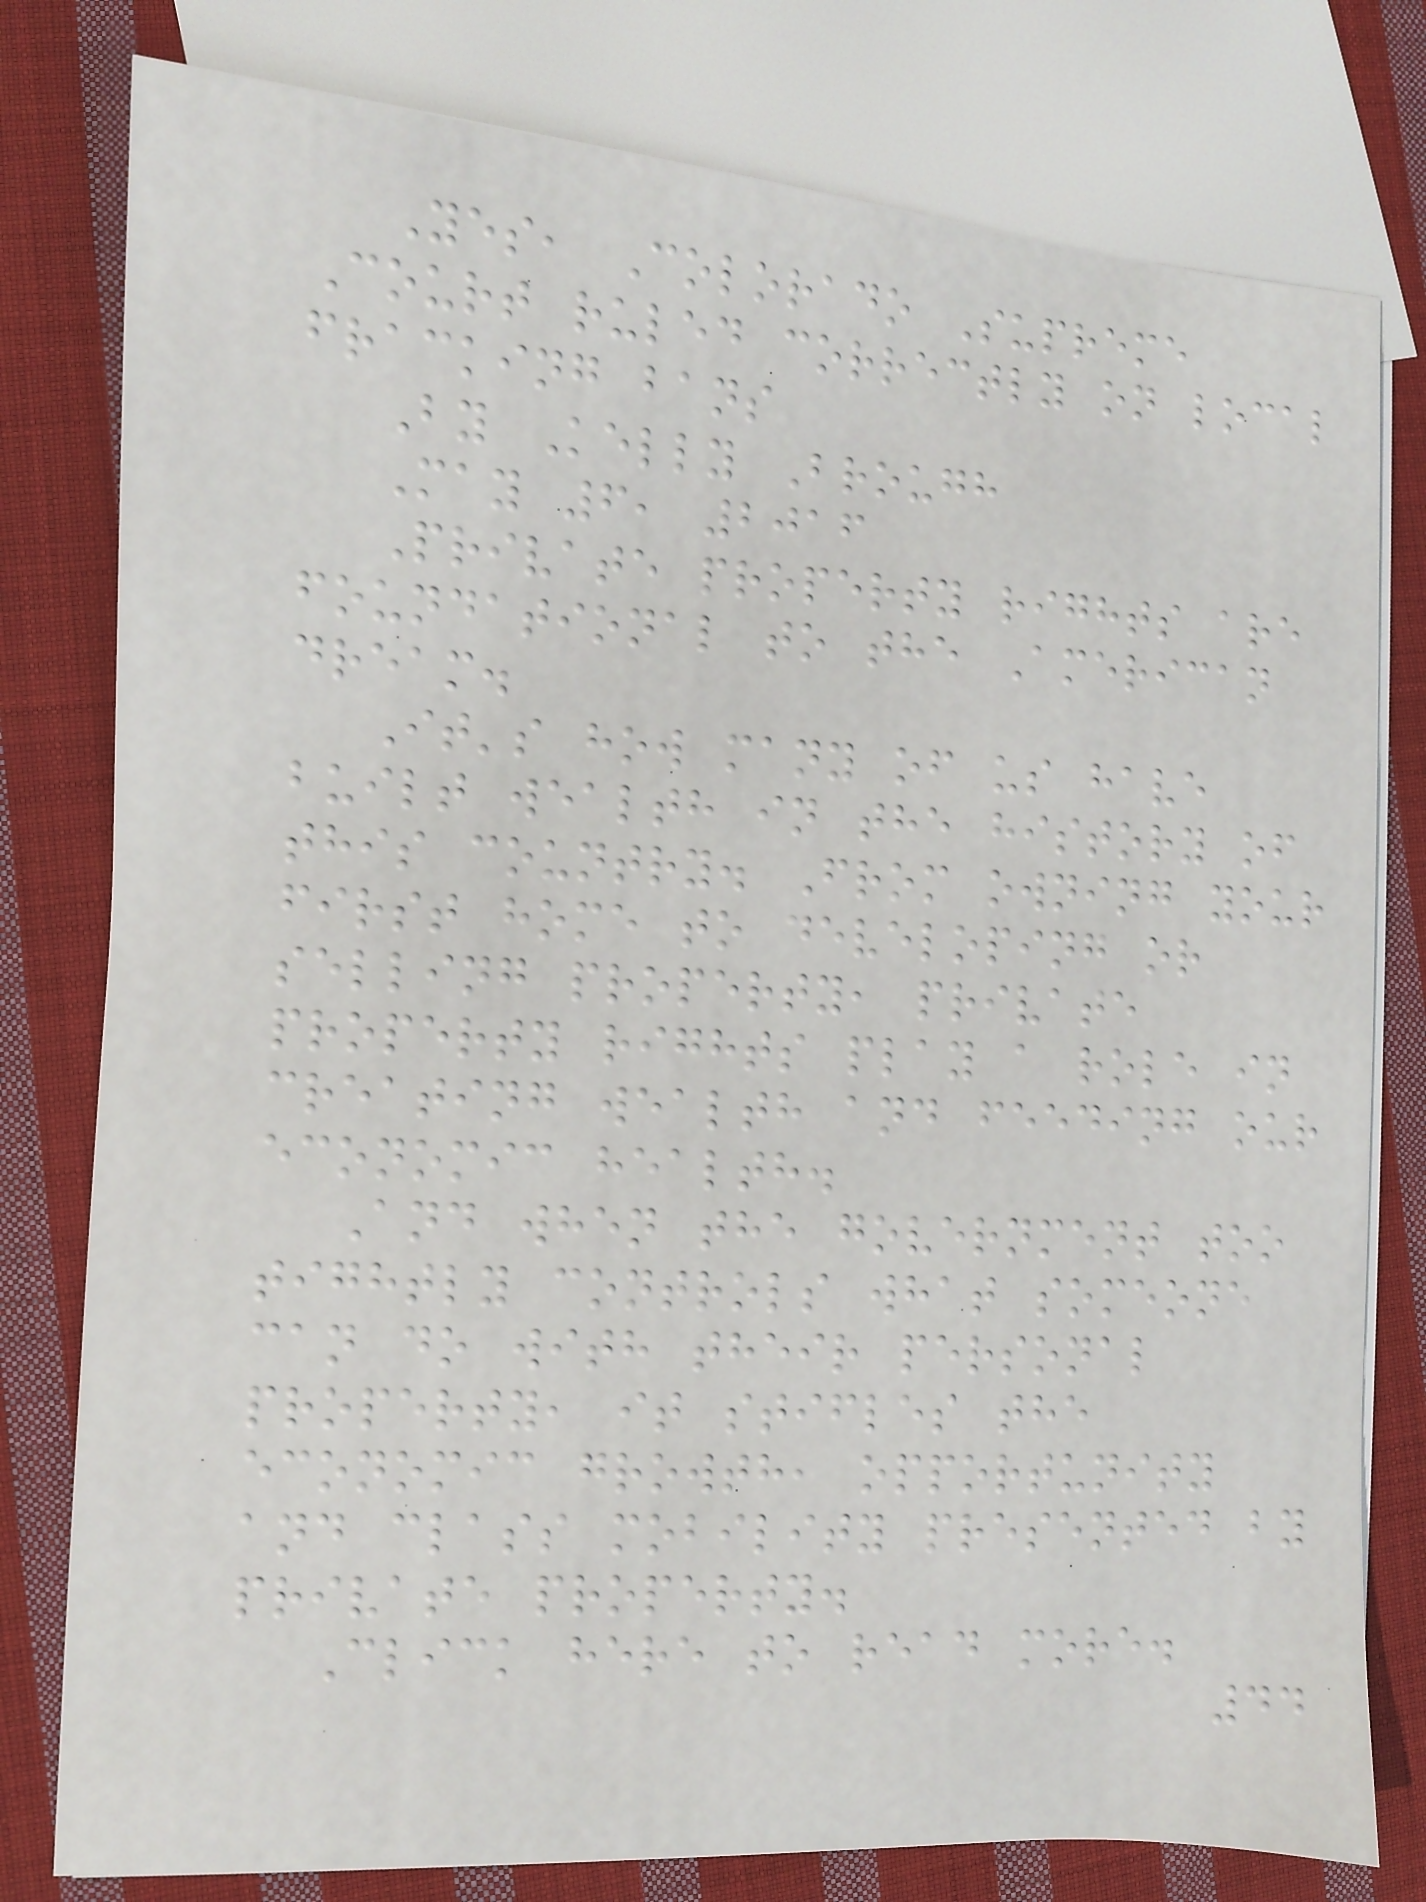Yes, Colorado Supreme
Court ruled correctly on local
fracking bans
By Kelly Brough
May 6, 2016
Private property rights are
foundational to the American
dream.
It's how many of us have
built wealth in the history of
this country. From owning your
first home to developing or
selling property, private
property rights play a role in
creating wealth and feeding our
economic health.
And when the government too
tightly controls what someone
can do with their personal
property, it stifles the
economic growth, opportunity
and class mobility presented by
private property.
Click here to read more.
44
